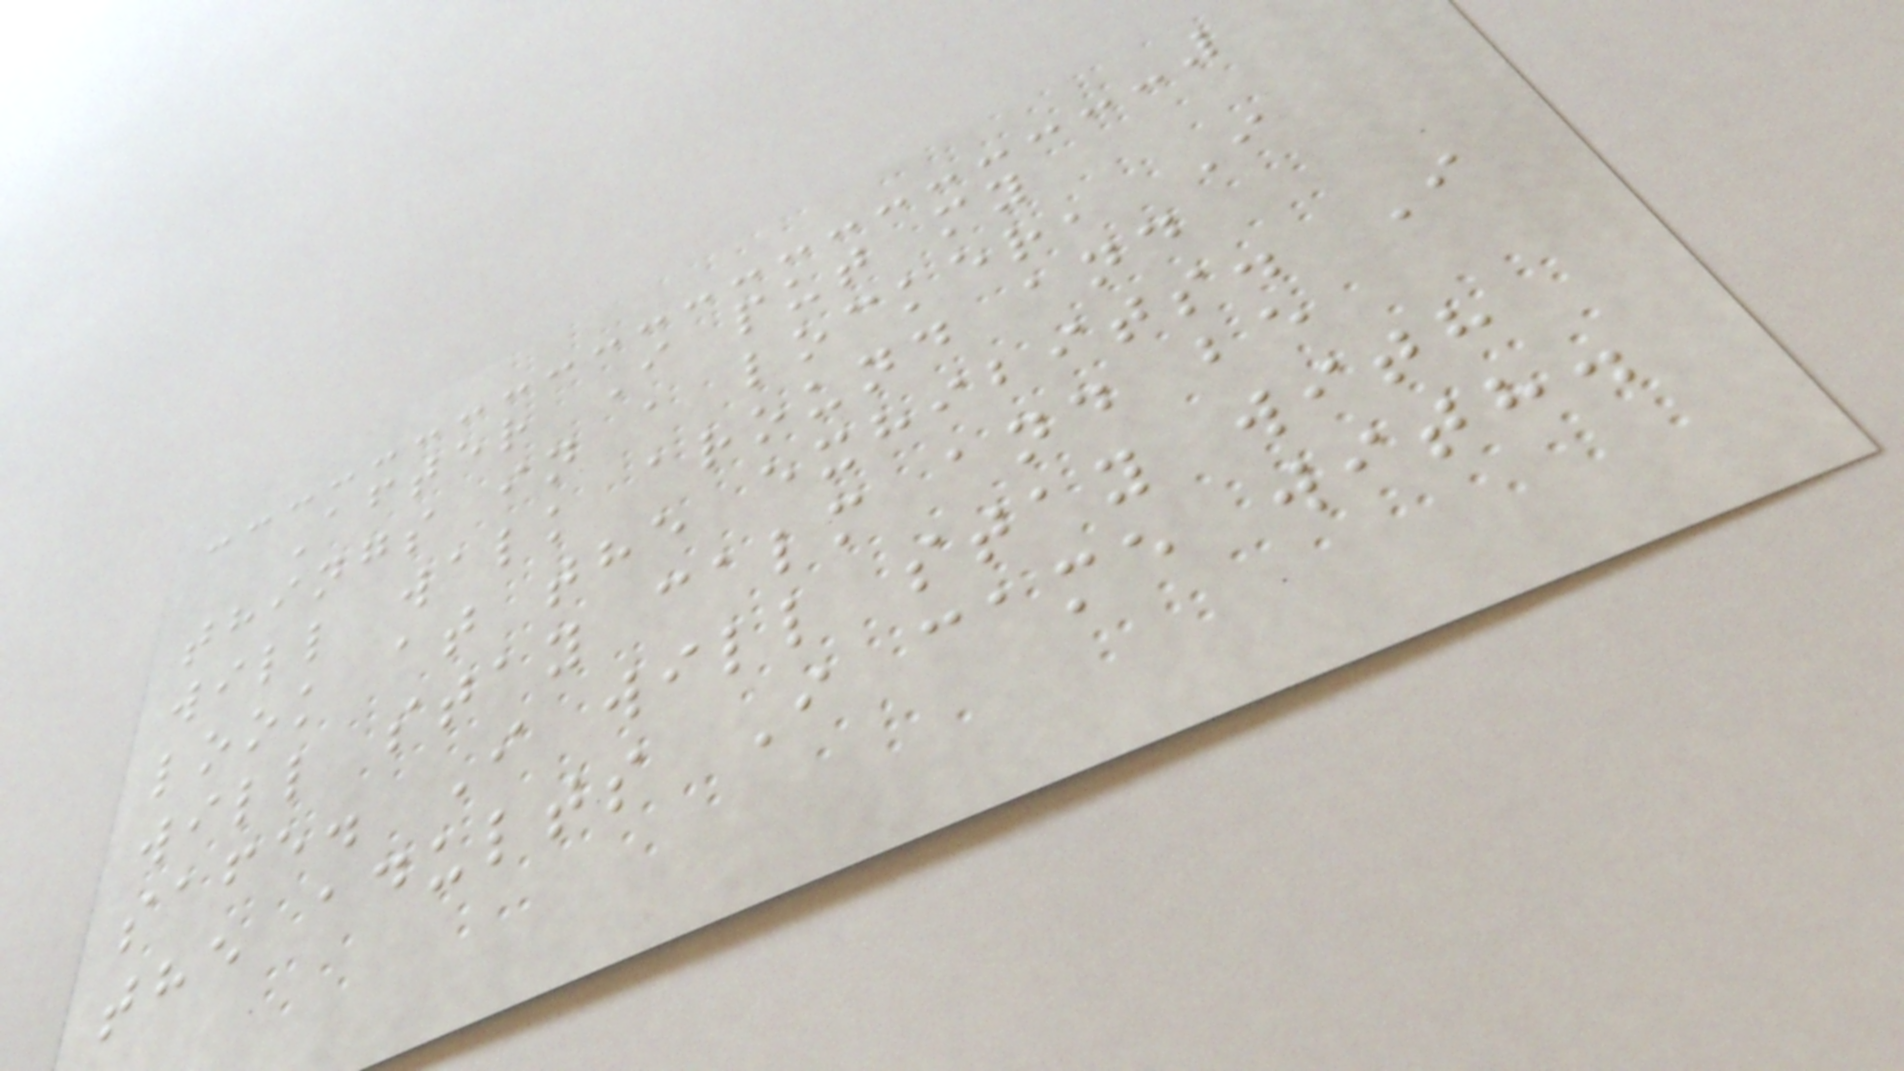After I put my
things in a locker, I
will walk around and
look at the exhibits. I
will stay calm and be
safe. I will stay with
the adults I came with.
